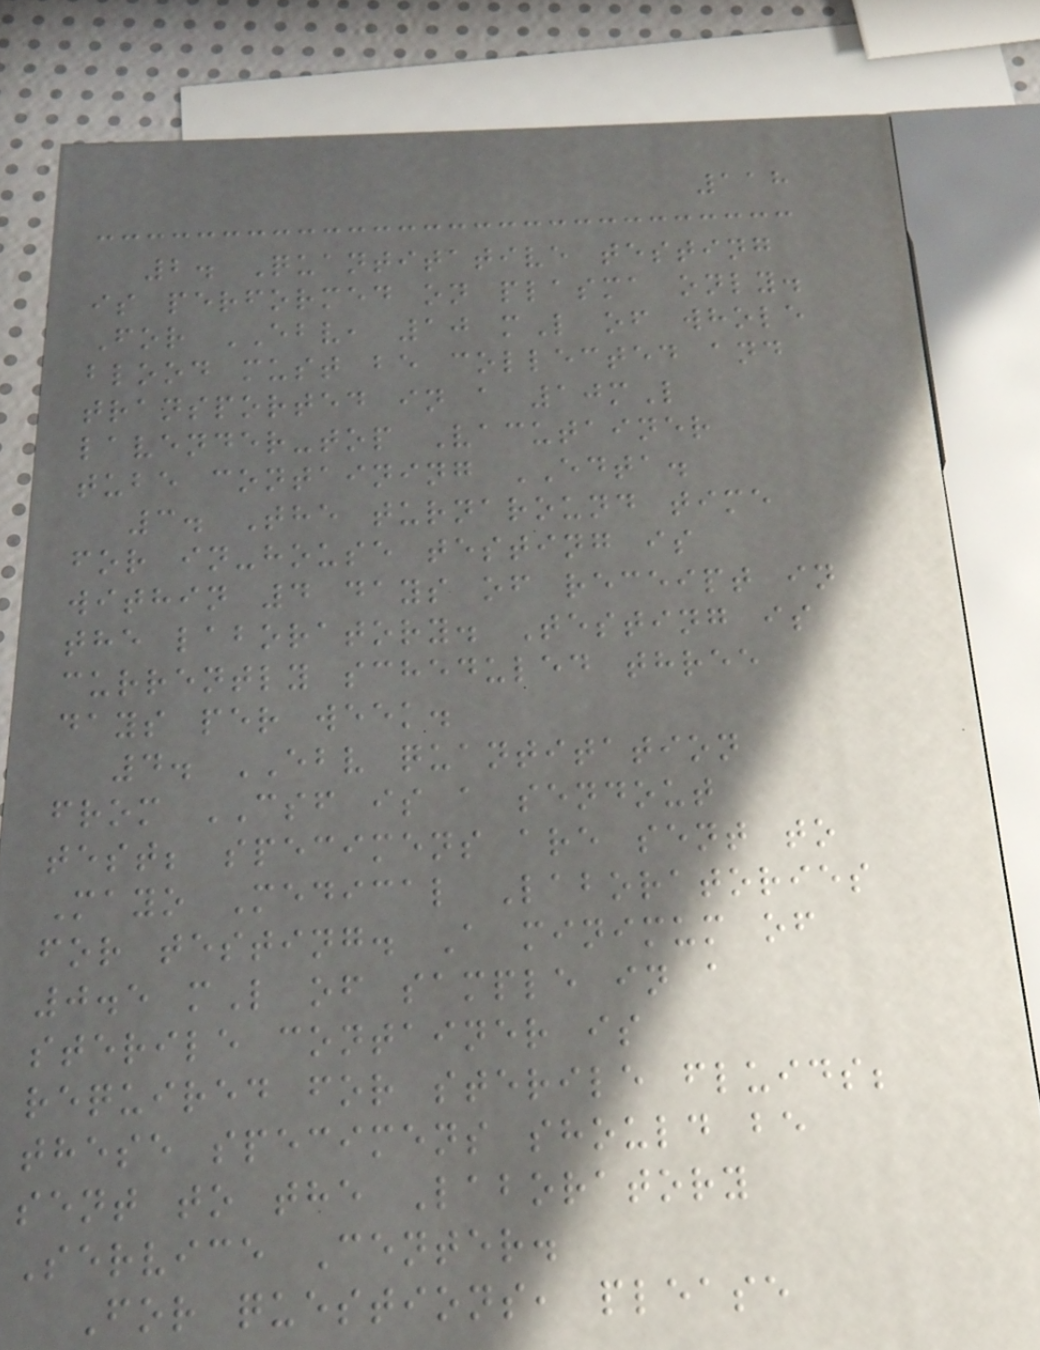118
2. Quantitative testing
is performed on plasma only.
For EBV, 10 mL of whole
blood must be collected and
transported in a 10mL
lavender-top Vacutainer
tube containing EDTA.
3. The turnaround time
for in-house testing is
within 4 days of receipt in
the laboratory. Testing is
currently scheduled three
days per week.
4. EBV quantitation
from CSF is a sendout
test; specimens are sent to
Mayo Medical Laboratories
for testing. A minimum of
0.5 mL of sample in a
sterile container is
required for sterile fluids;
these specimens should be
sent to the Laboratory
Service Center.
For questions, please
